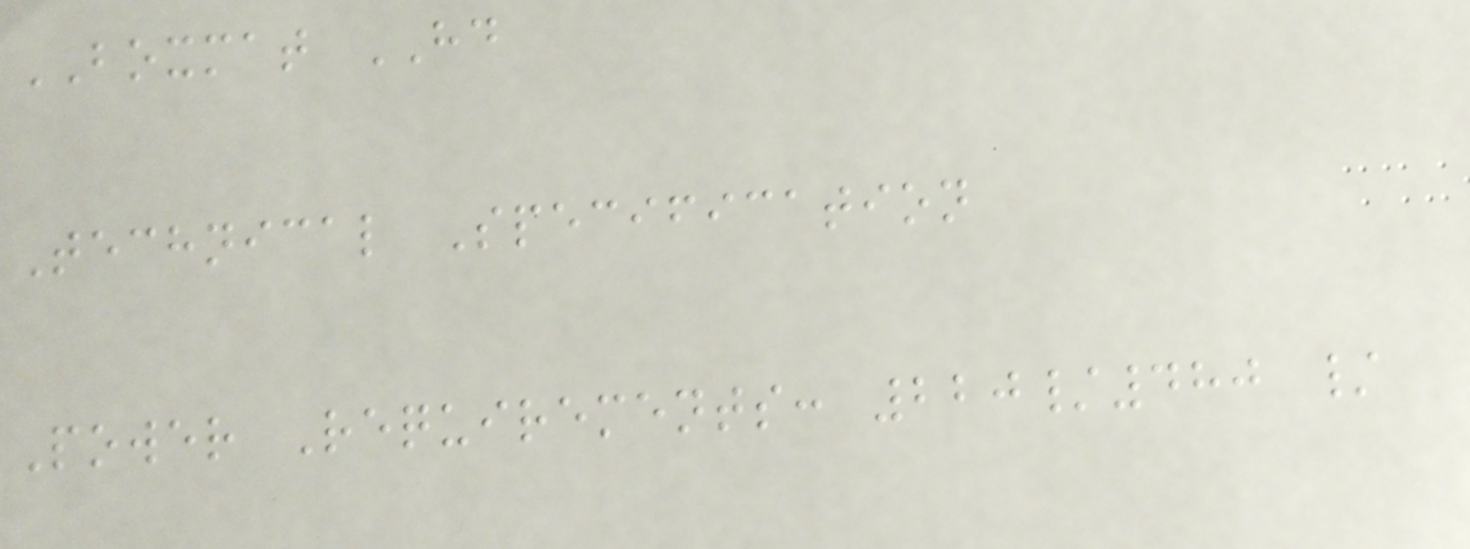BOXMAT HD
Technical Specification
Power Requirements: 220/480 /
